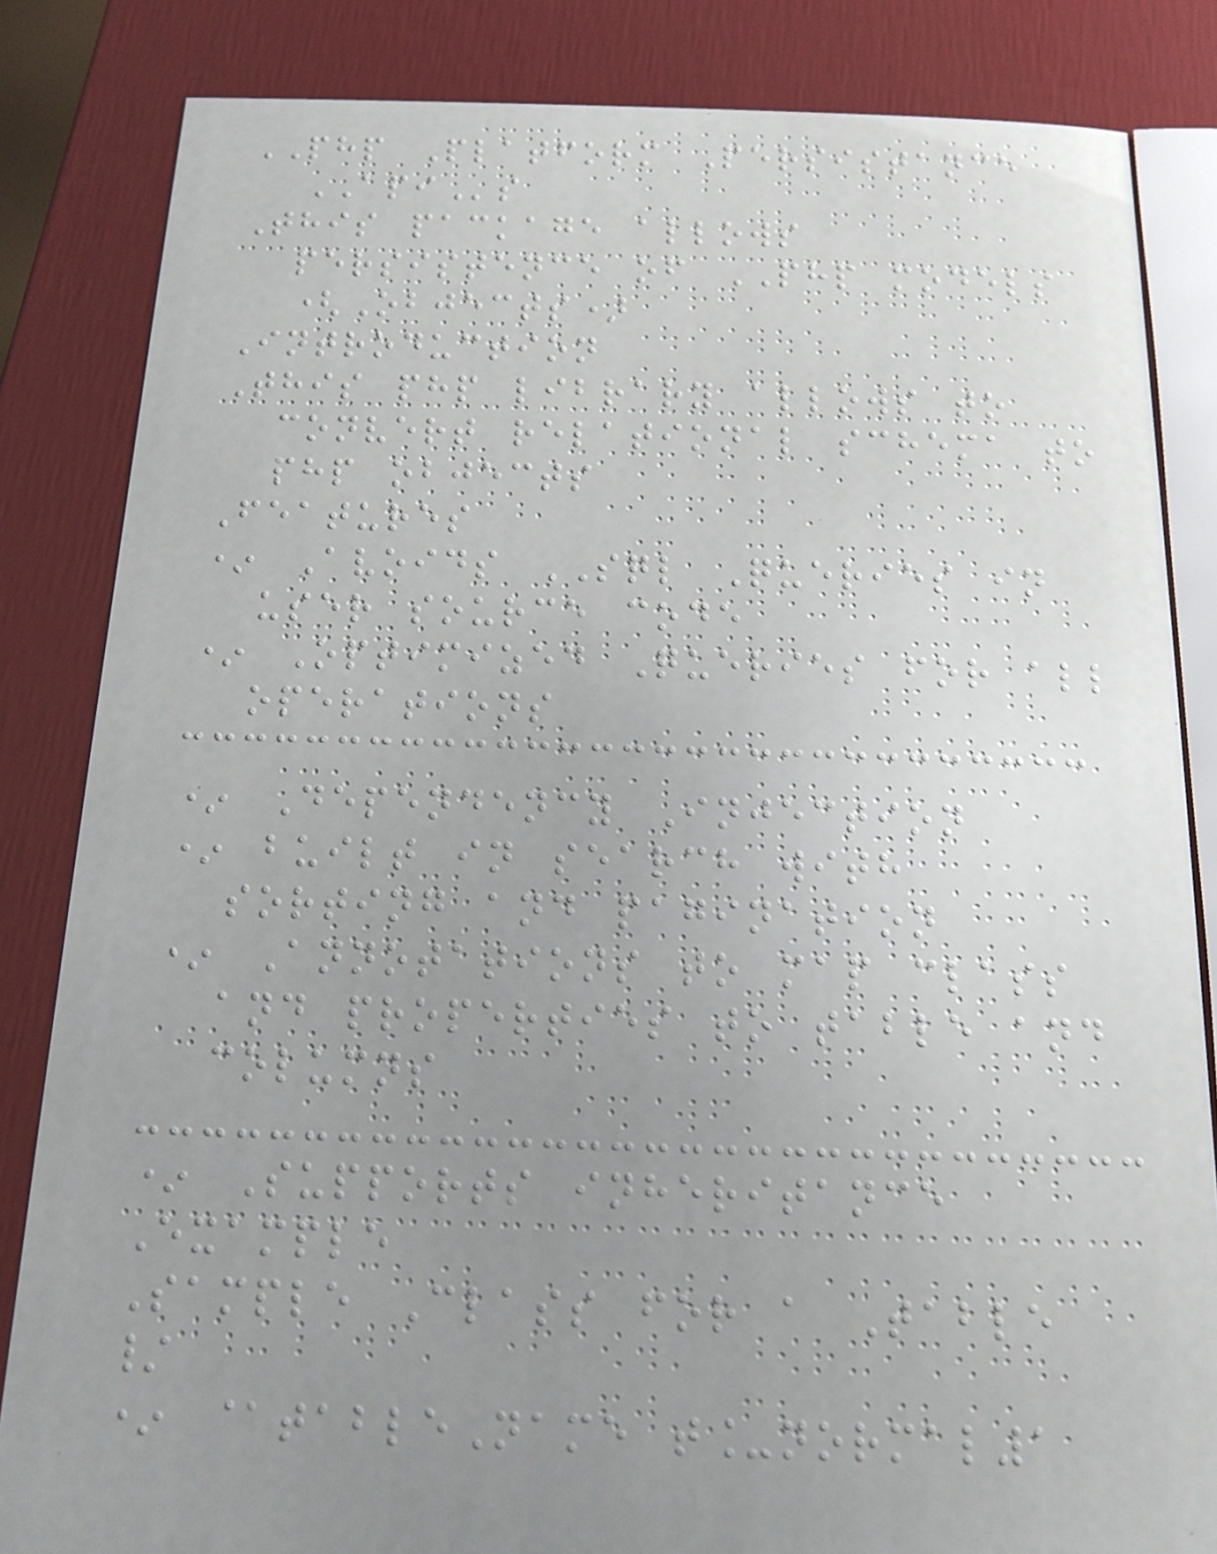PHP Platform Persistance
APIs
This package allows
persistence of PHP models
(Objects)
Introduction
This php library allows to
convert relational schema to
php objects
Features
* Avoids SQL Queries in
user source code
* Optimized Queries for all
operations
* Dependency Injection
* built in search with
sorting and pagination
* Annotations to map class
and properties to table and
columns
* Supports inheritance
Example
Sample Class for a Table
/
* @tableName t_normal1
